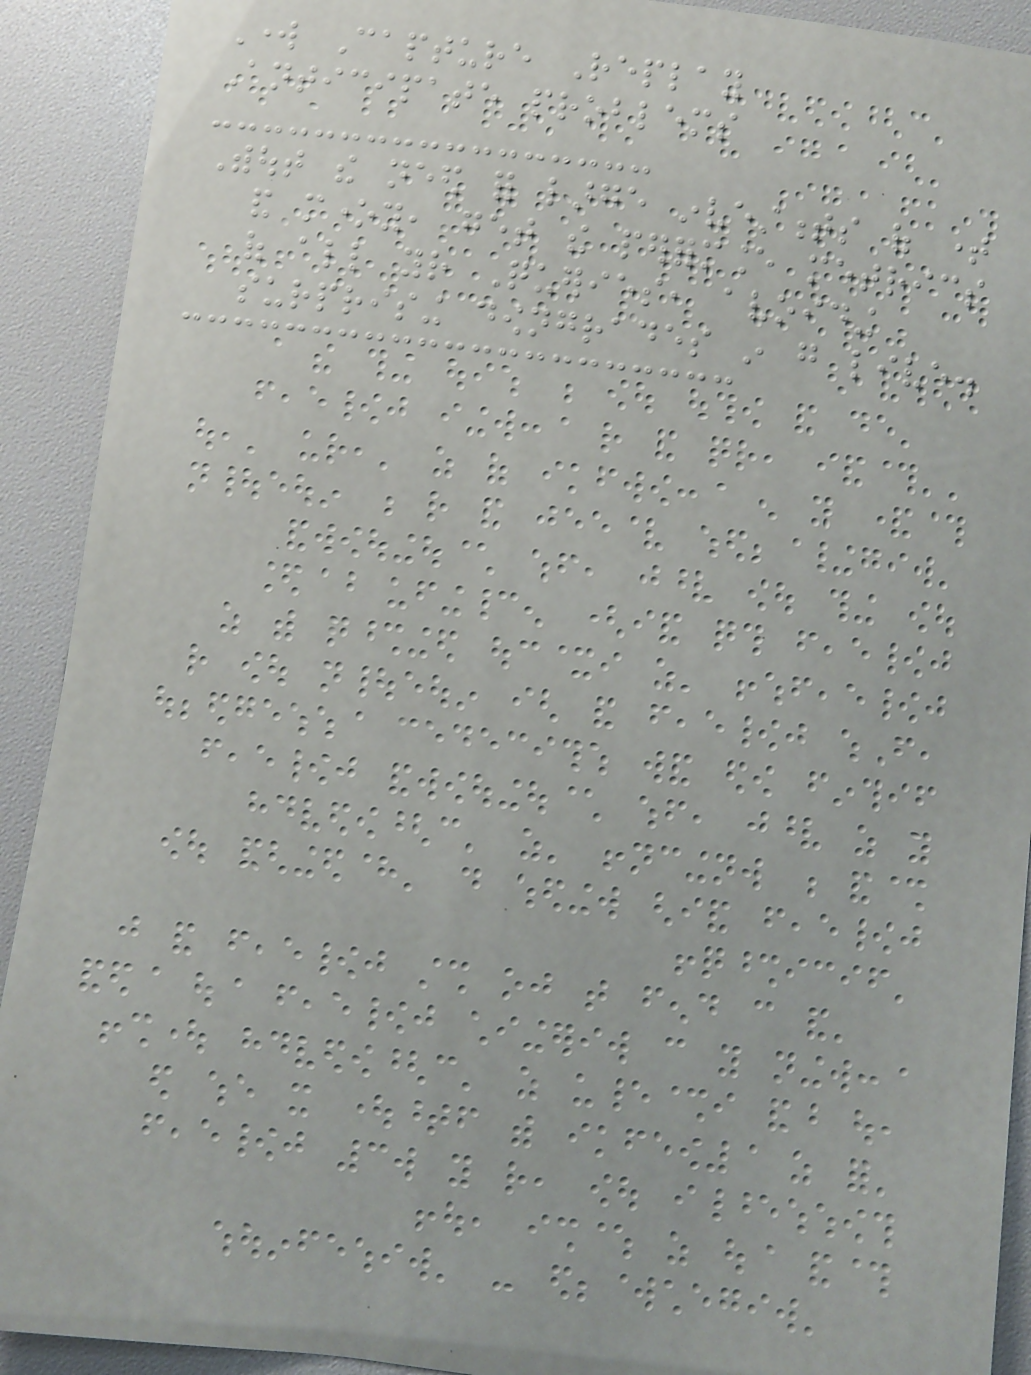Work Capture Replay
Anticipate problems
Without the need for large investments of time
and money, get the performance metrics
of all your Queries, avoiding
surprising downgrades in go live.
